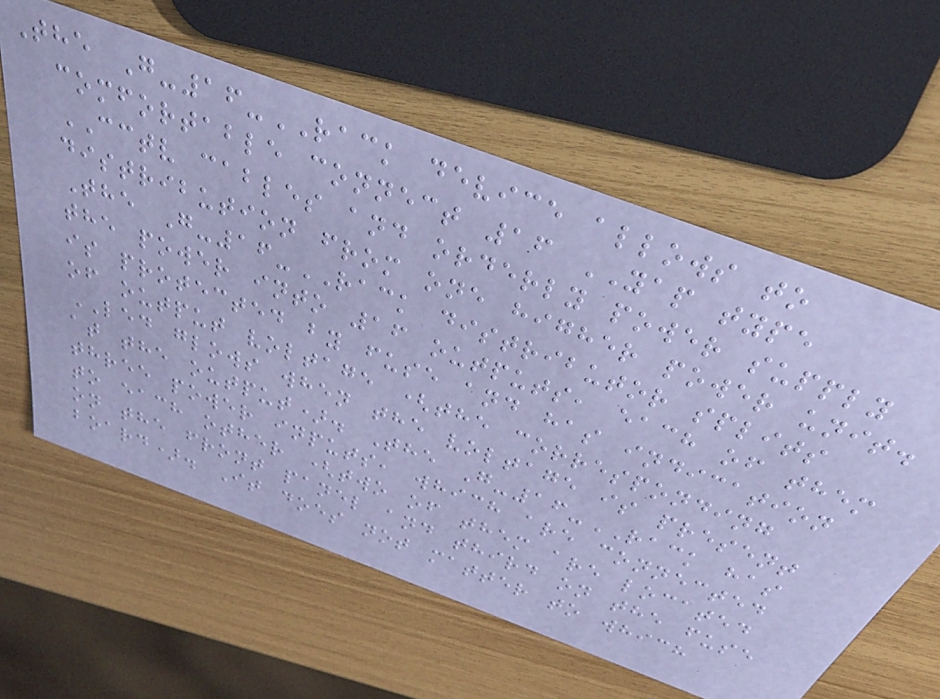The G-16-RACK device allows to
comfortable connect 16 YAP type
CCTV cables and orderly power supply
distribution from one higher power unit.
The G-16-RACK distributor splits
the power into 16 outputs, each of them
is protected by fuse and has indication
of output voltage (the corresponding
LED glows when the voltage is present
at the output). The G-16-RACK has
three power inputs, which are connected
to each other (two of them are located
on the front panel and third on the fuse
board). It does not matter to which
